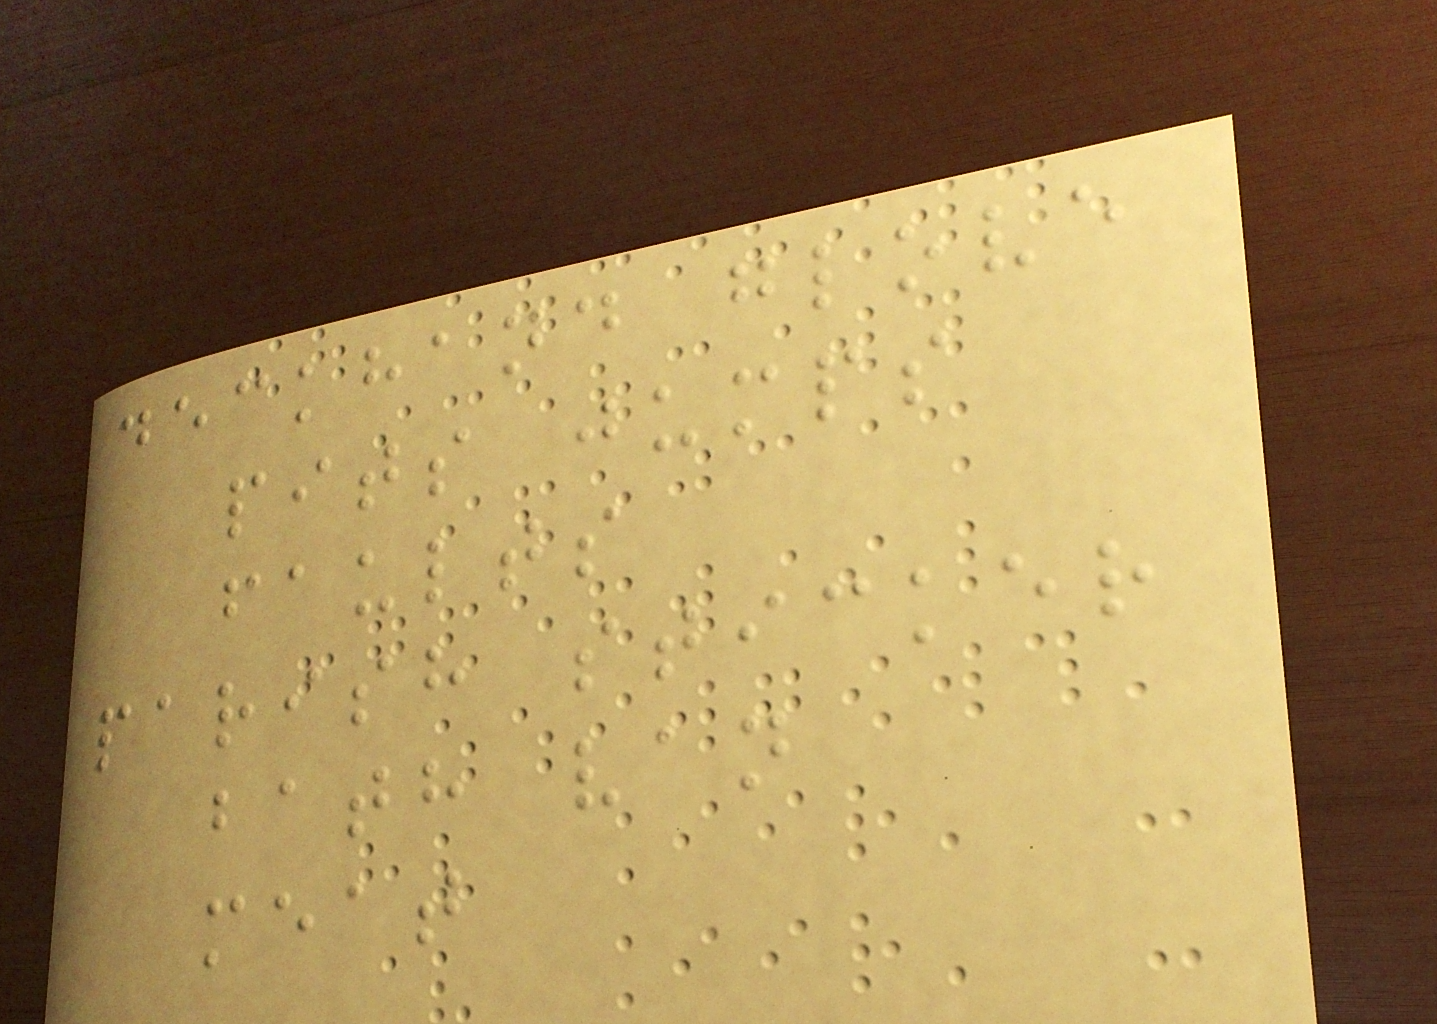deckhand glove
pits jumps
faults
parish sticker
bath van
meat
